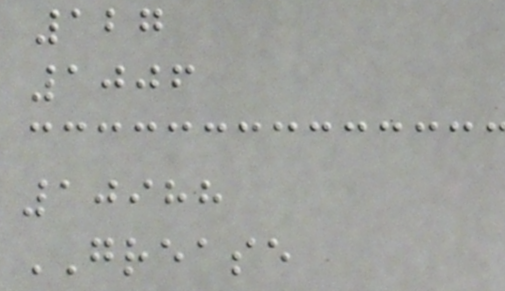127
1006
10988
GREASE
